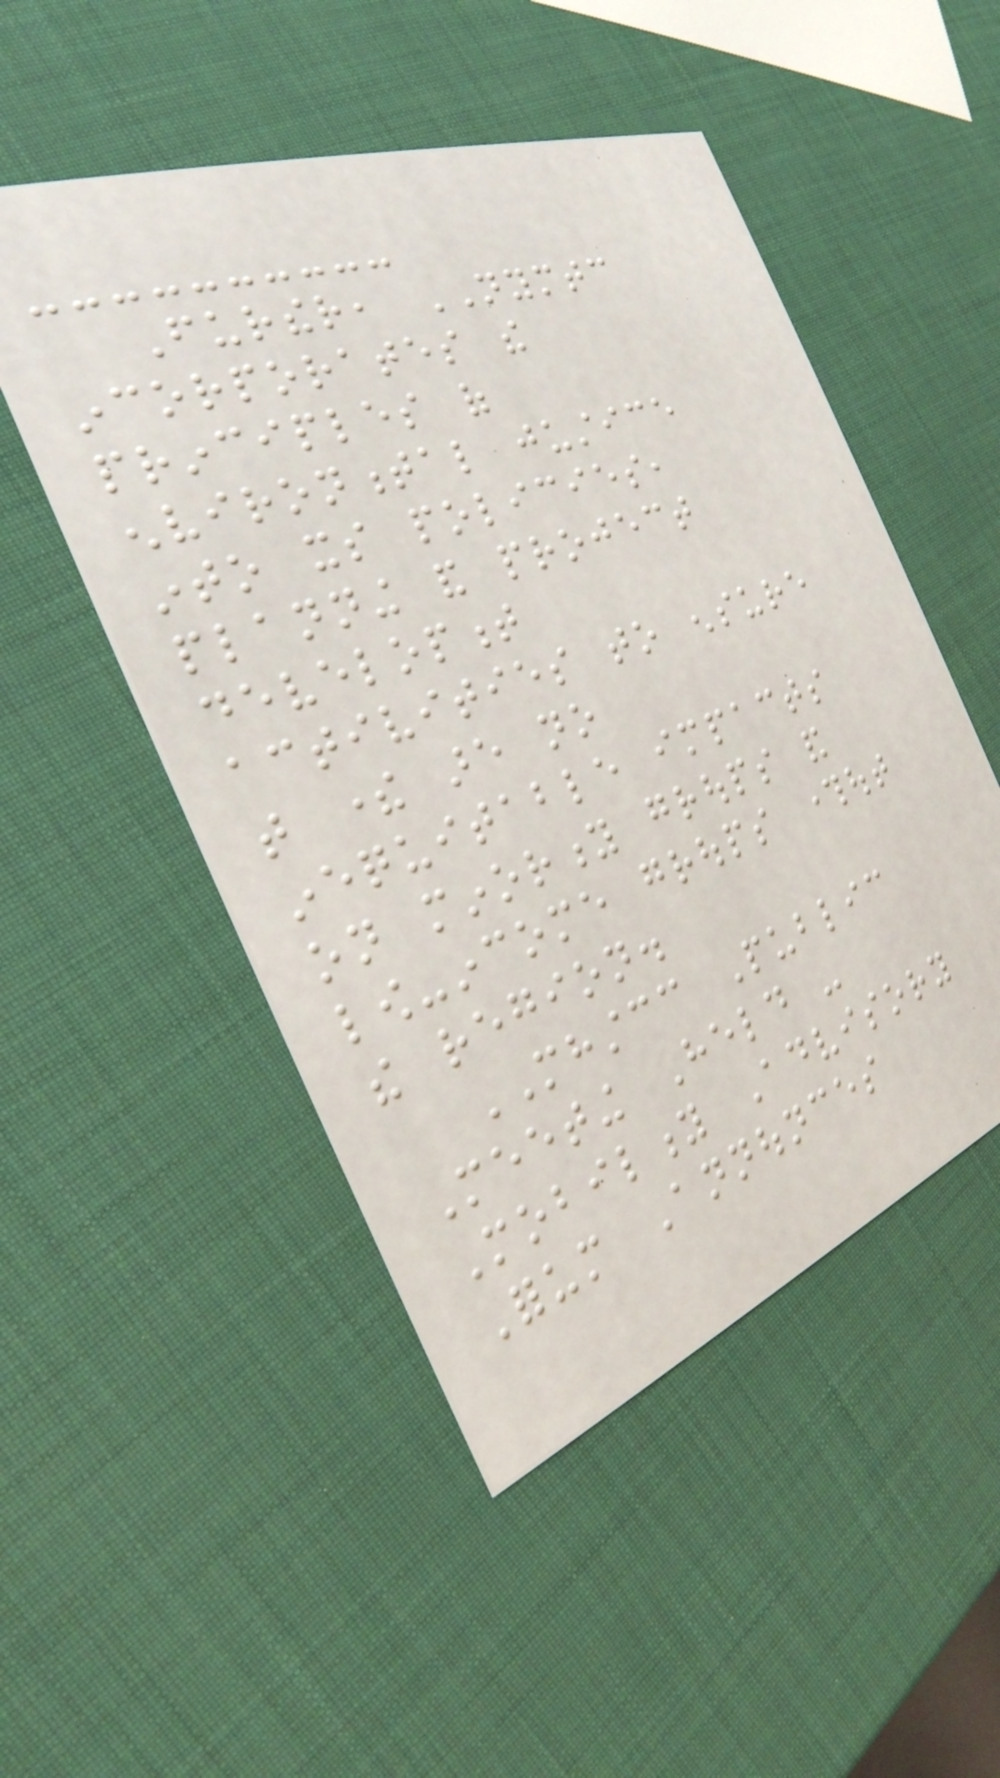Further, NYMTC
incorporates the
principles of
environmental justice
into its policies,
planning and project
development
activities to ensure
that there are no
inequitable impacts
on minority groups and
low-income groups throughout
the region.
MHSTCC Public
Meeting Held -
Mobility Advisory
Forum Announces
